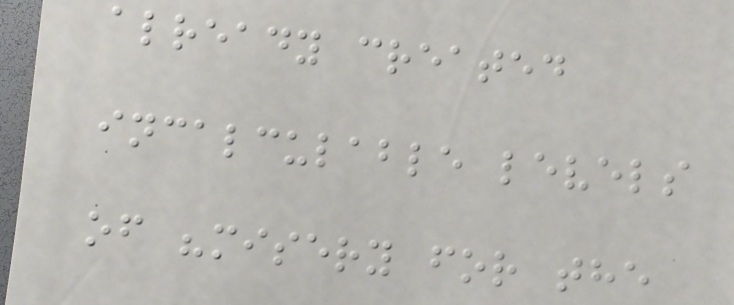already created
incalculable levels
of "misery for the
